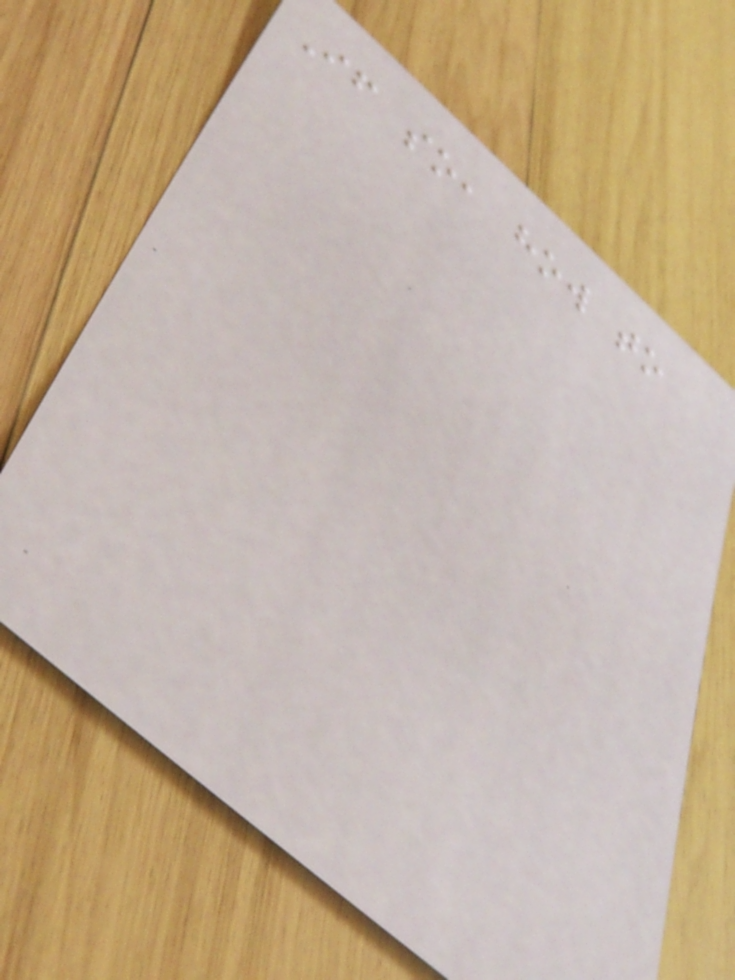If so, how to
